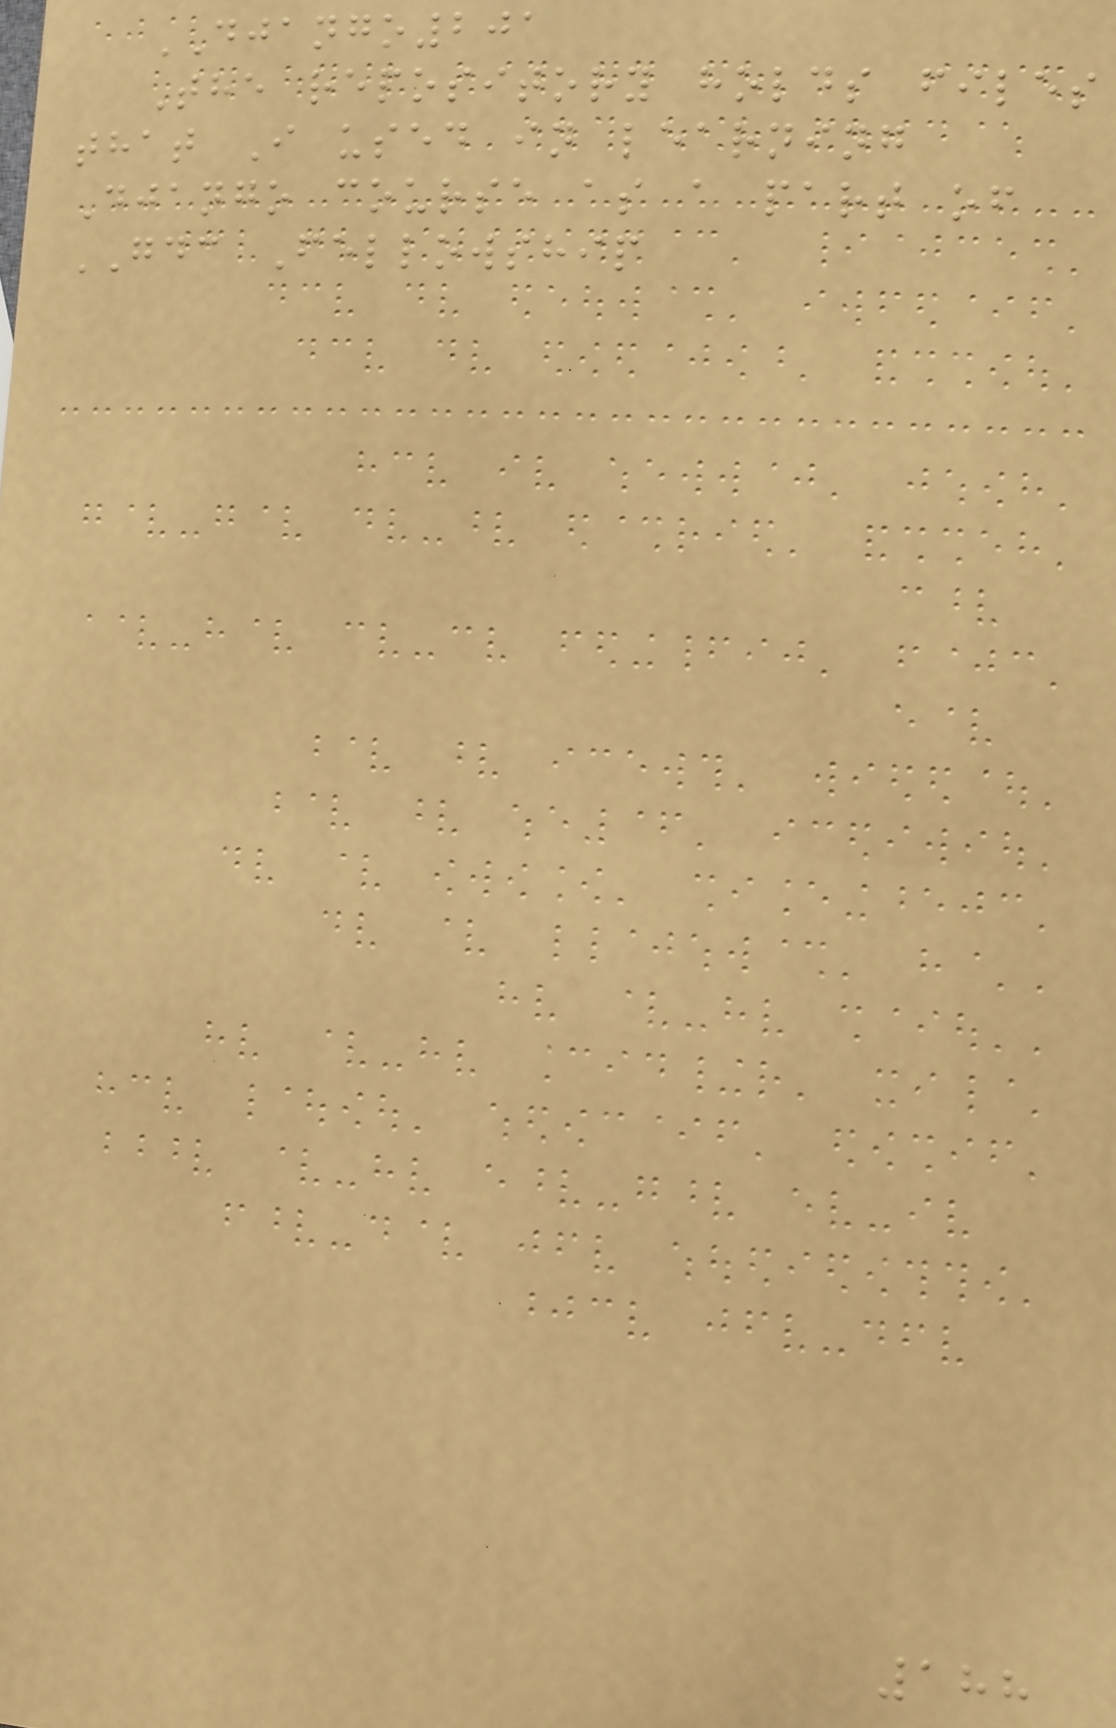DJANGO201
The repository holds files
that I used in learning
Django course as a part of
GDC Fellowship
188
